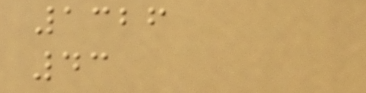1326
43
